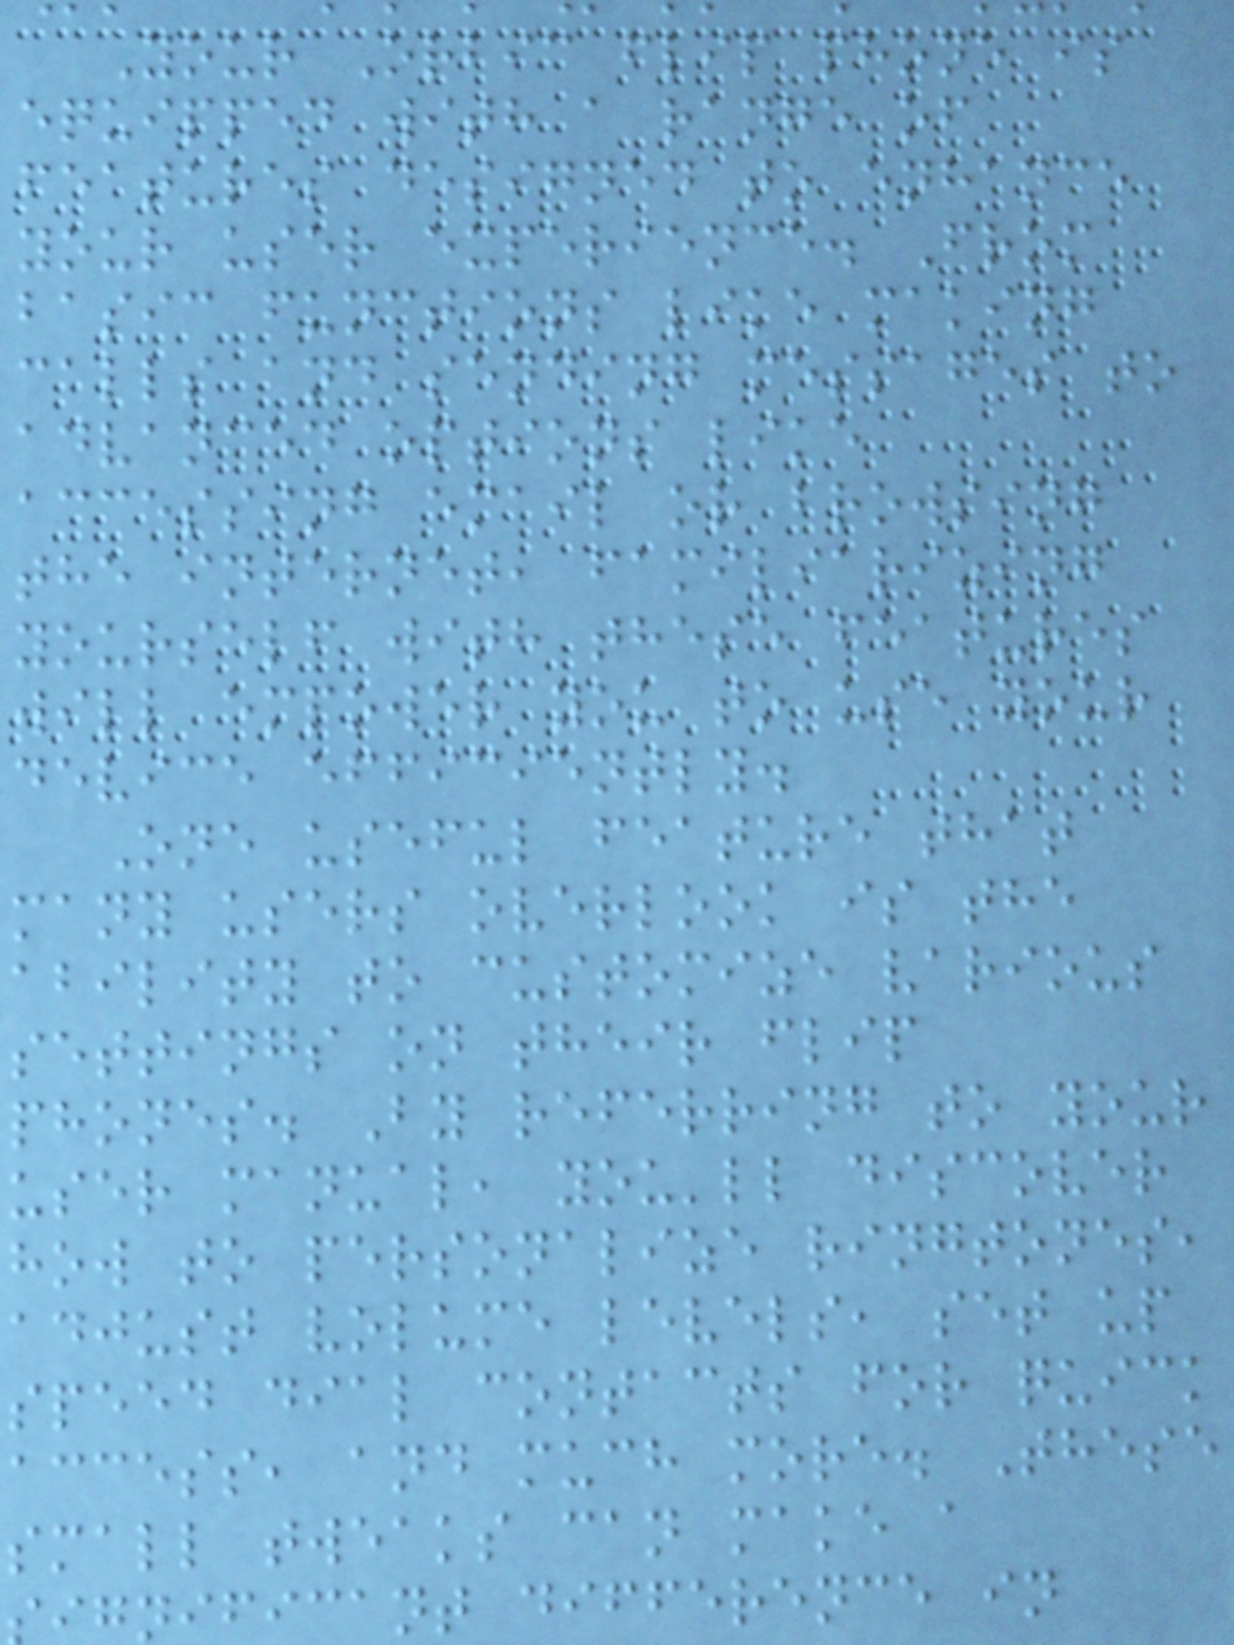Your Orbic flip phone is
equipped with a range of
features designed to enhance
your user experience. From
basic functions like making
calls and sending messages to
advanced options like
accessing email or browsing
the internet, familiarizing
yourself with these features
will empower you to use your
device efficiently.
One useful feature that
many users overlook is the
ability to customize various
settings on their flip
phones. By referring to your
user manual, you'll discover
how to personalize ringtones,
adjust volume levels, set up
speed dial contacts for quick
access, and much more. These
small tweaks can make a
nificant difference in
